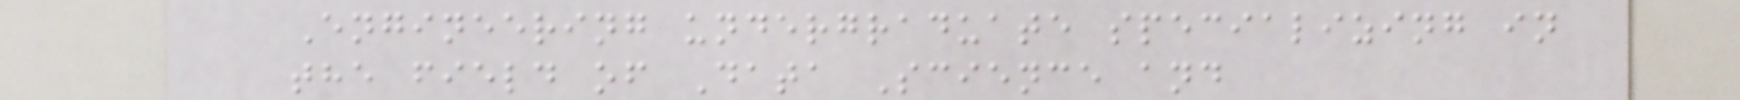Engineering undergraduate specializing in
the field of Data Science and
